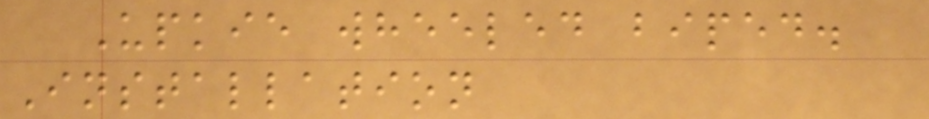Upkie wheeled biped.
Installation
